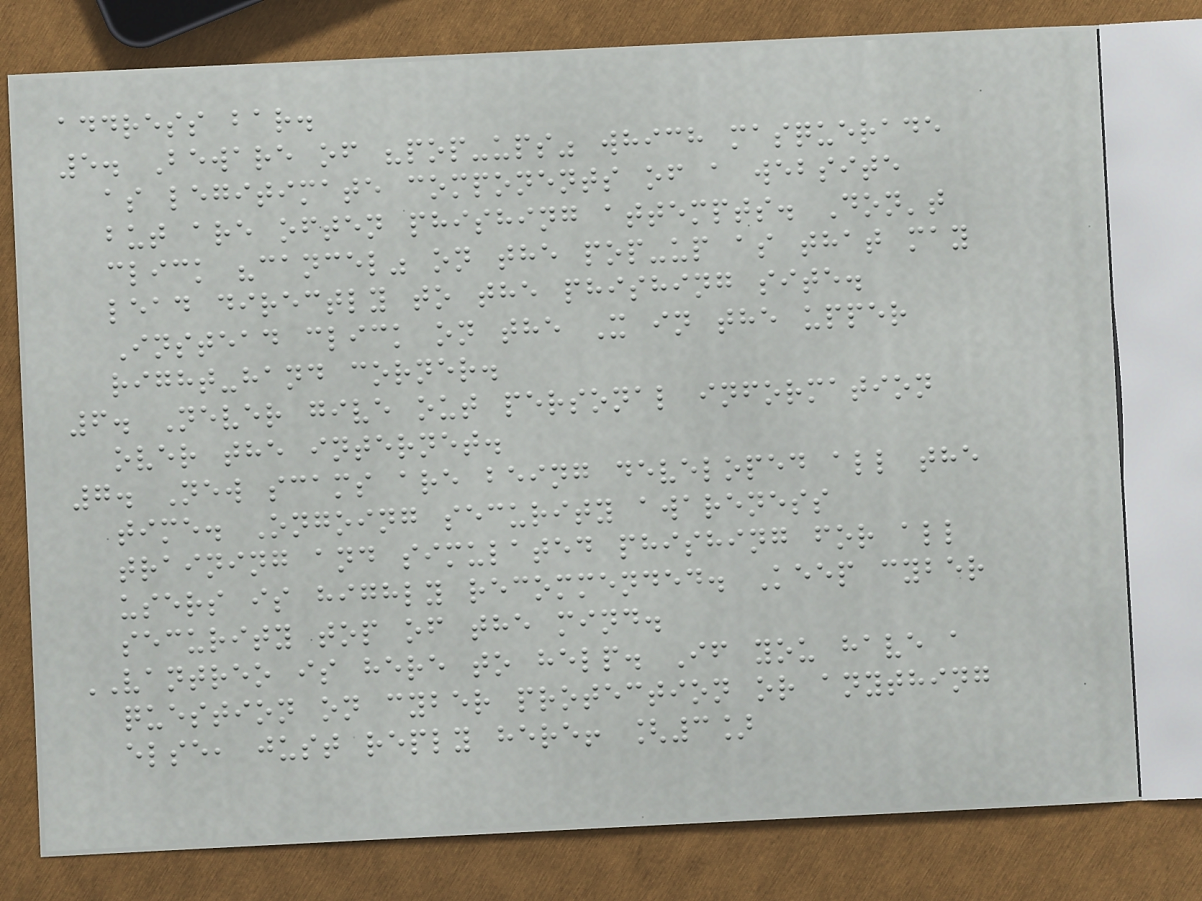address bar.
5. Beware of "pop-ups" which masquerade
as legitimate components of a website
but are often phishing attempts. Don't
click "cancel" on the pop-up as that may
lead directly to the phishing site.
Instead click on the X in the upper
right-hand corner.
6. Never give out personal information
over the internet.
7. New scams are being developed all the
time. Ongoing security awareness
training and simulated phishing for all
users is highly recommended. Keep cyber
security top of the mind.
VANTREO is here to help. If you have a
question on cyber protection or anything
else, just reply here! [3]
